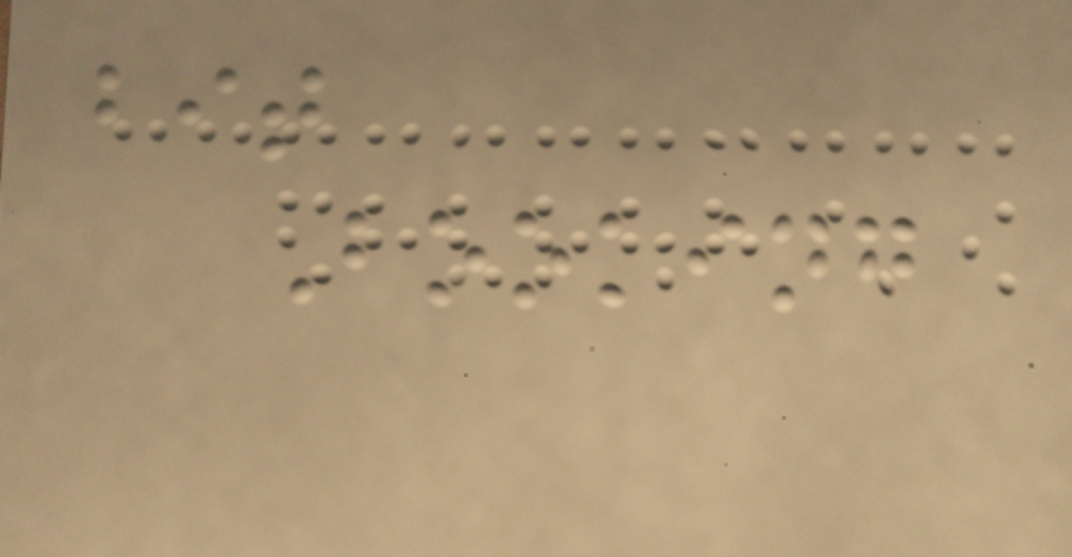bit
Booking
